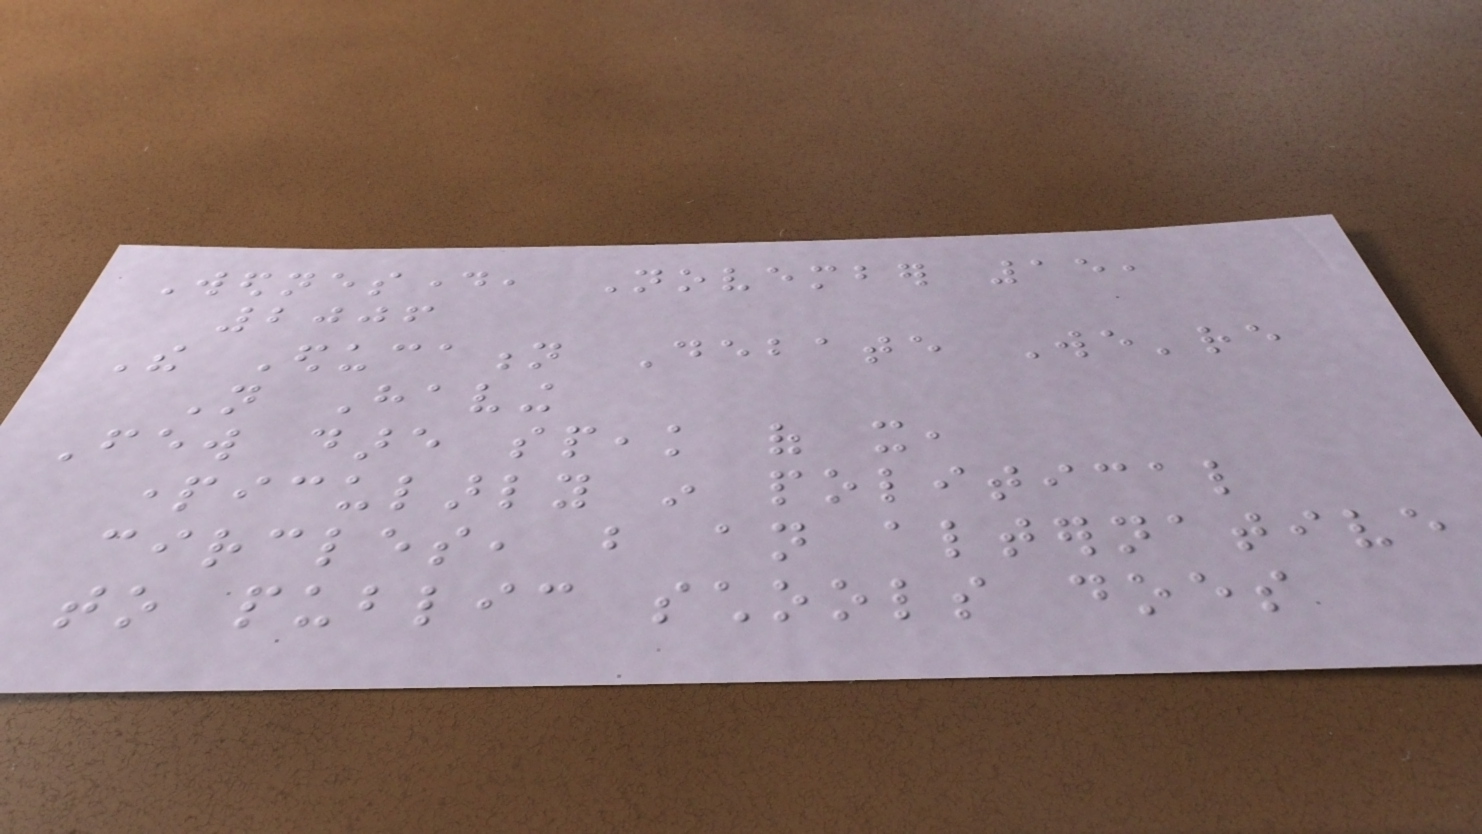Wednesday, November 15,
2006
The Education Debate We're
Not Having
Few dare speak of it,
particularly in political
circles, but an alternative
to public schools does
